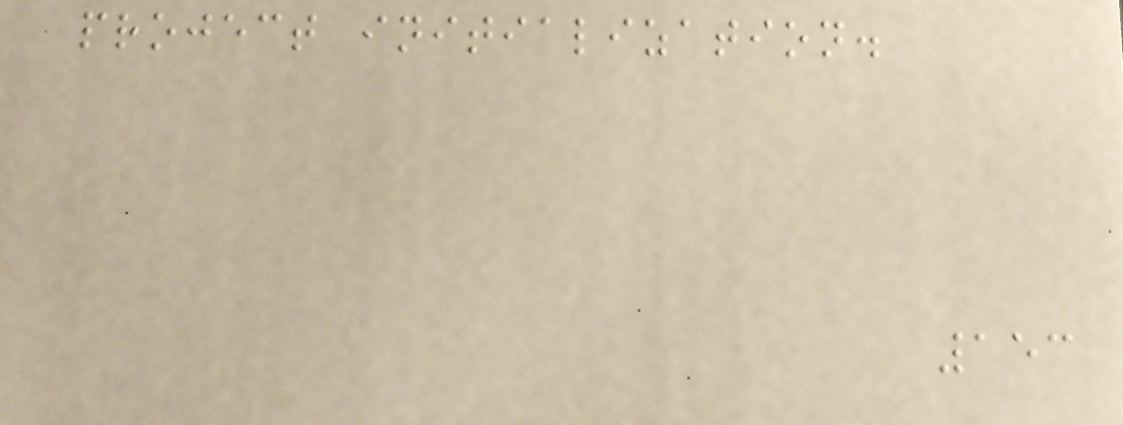project initialization.
153
